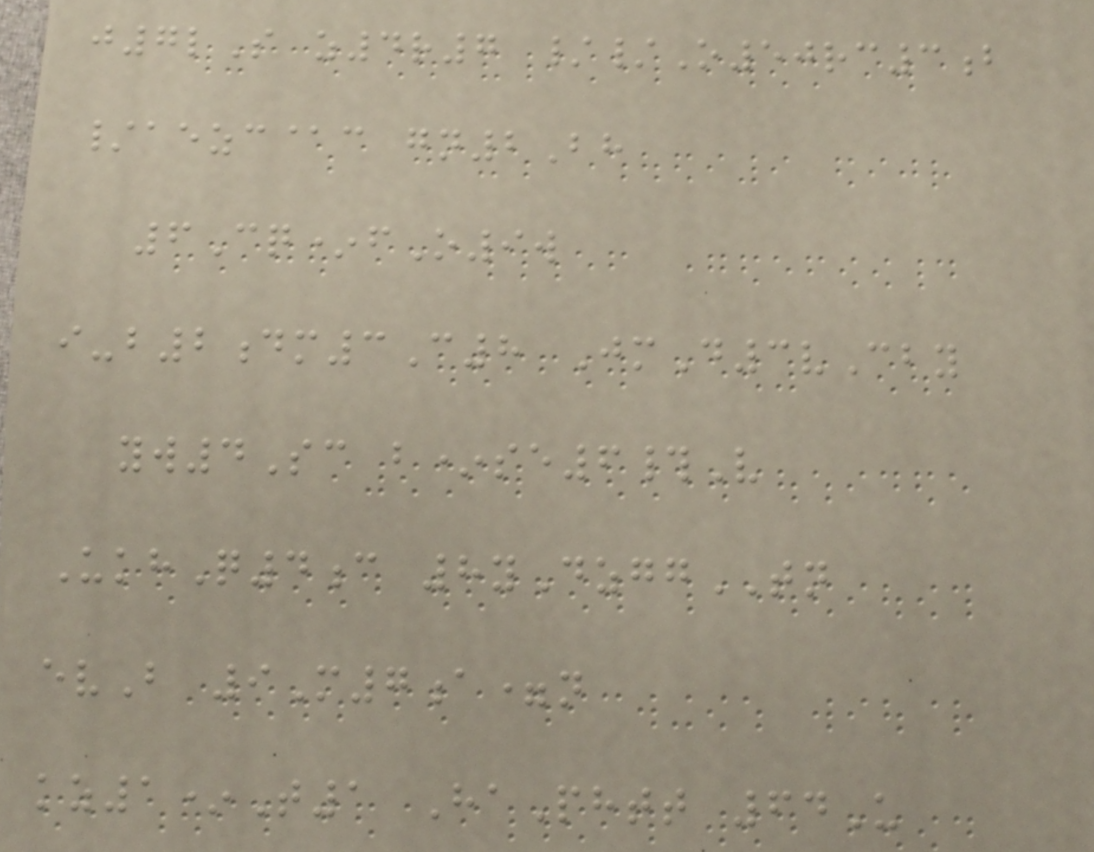j7lS z4r7 //O50rc3b
/aezc@c gn2Bh
6Cq*fO9w
i-b2dm3C8 JmD3vCby
yw4Sc b*se6#V
UkhQ4c 8yDzggTN
evB 9M7a=n
kz1*T1 HaPhtt 64U
